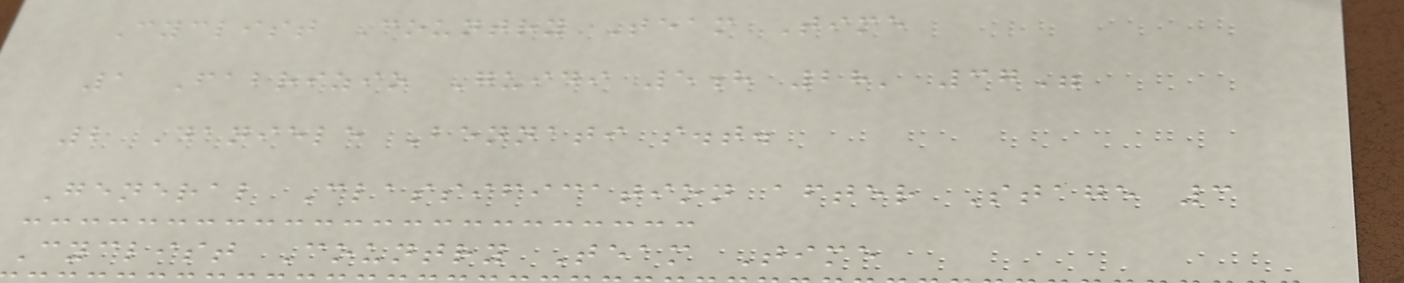Cyclist Country Team Time
1 Fabrizio Guidi 5h 28' 37"
2 Daniele Bennati s.t.
General Classification after Stage 3
Cyclist Country Team Time
